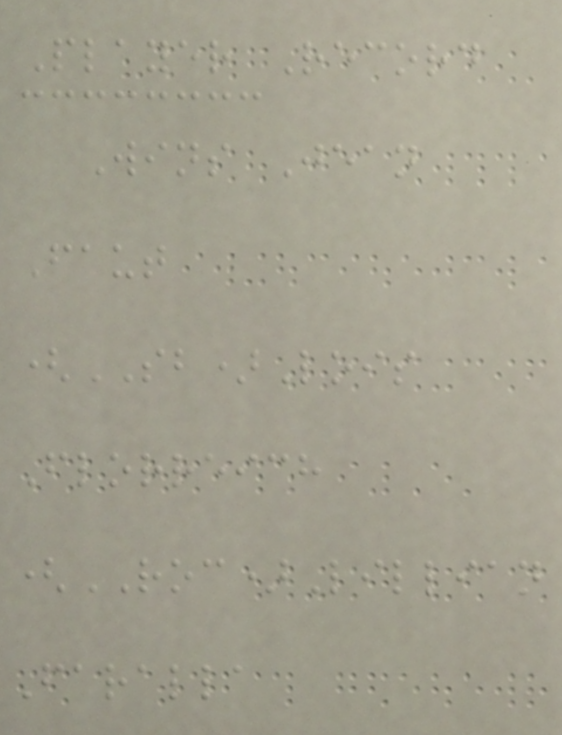Player Record
Wins Jean
Faut
(SB)Lois
Florreich
(ROC)Lillian
Faralla
